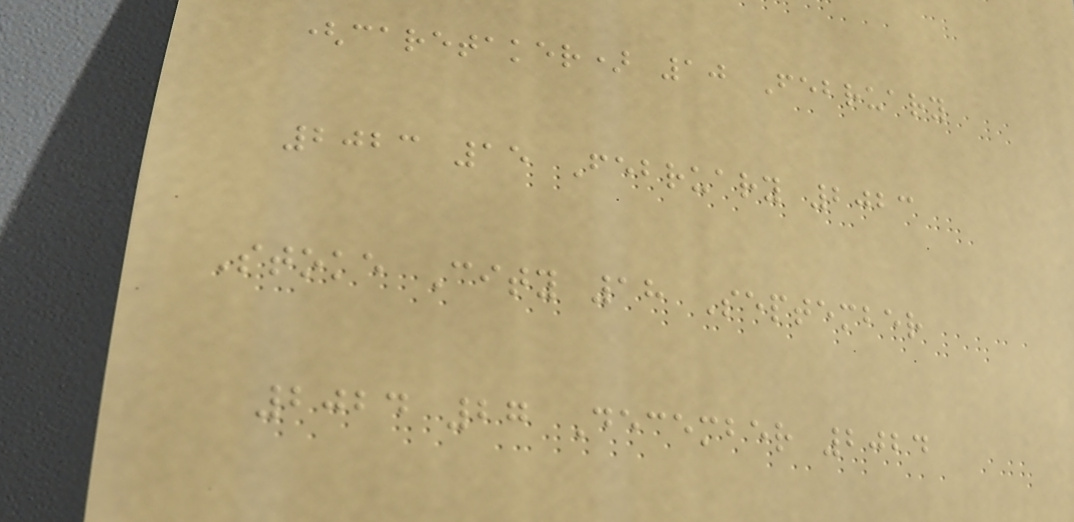(caretaker) 10 February
2023 15 February 2023
Stoke City 18 September
2024 27 December 2024
